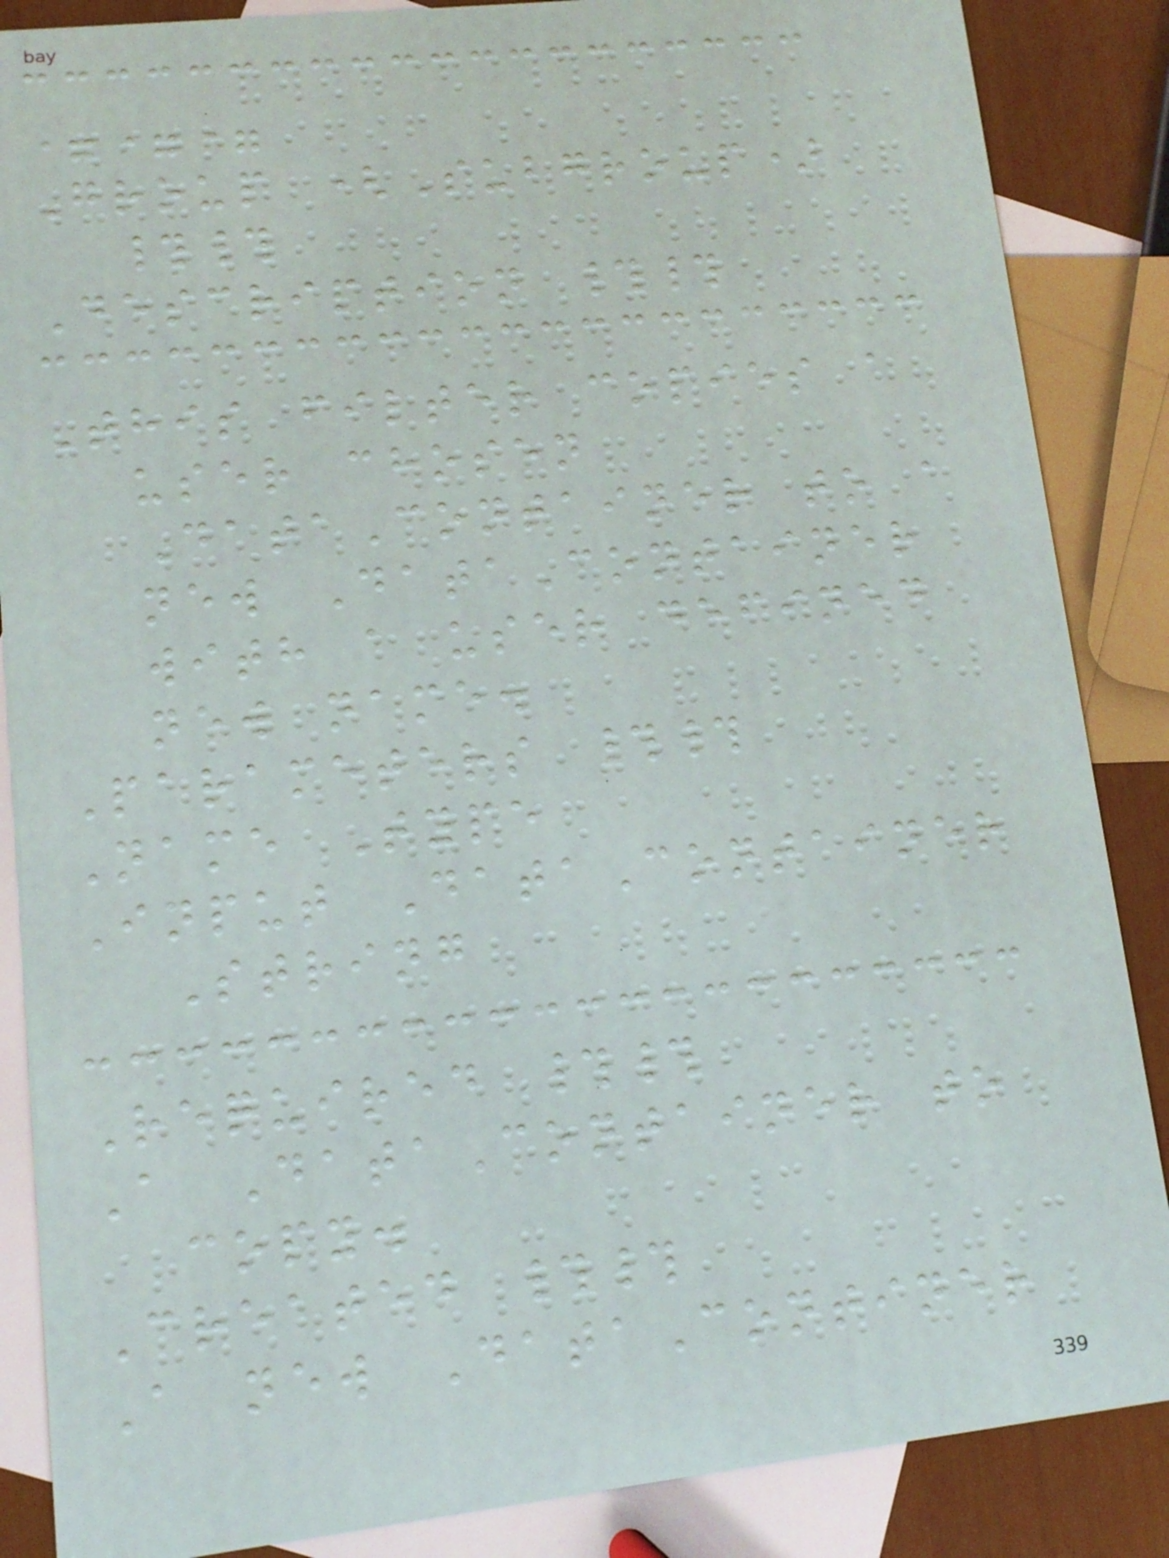===
Group (Subgroup)
##
Description ##
This filter copies a
user chosen
DataContainer to a
new DataContainer
with a user defined
new name.
Parameters ##
Name Type
Input DataContainer
String
Required ##
A DataContainer to
copy.
Created ##
A new DataContiner
